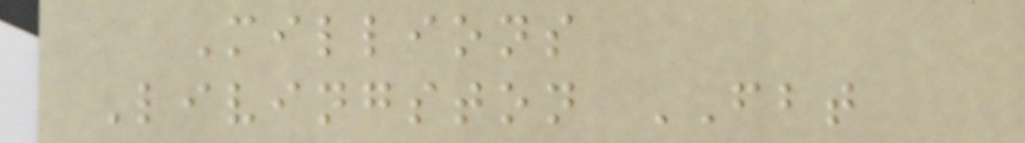Millions
Livingston FBT
